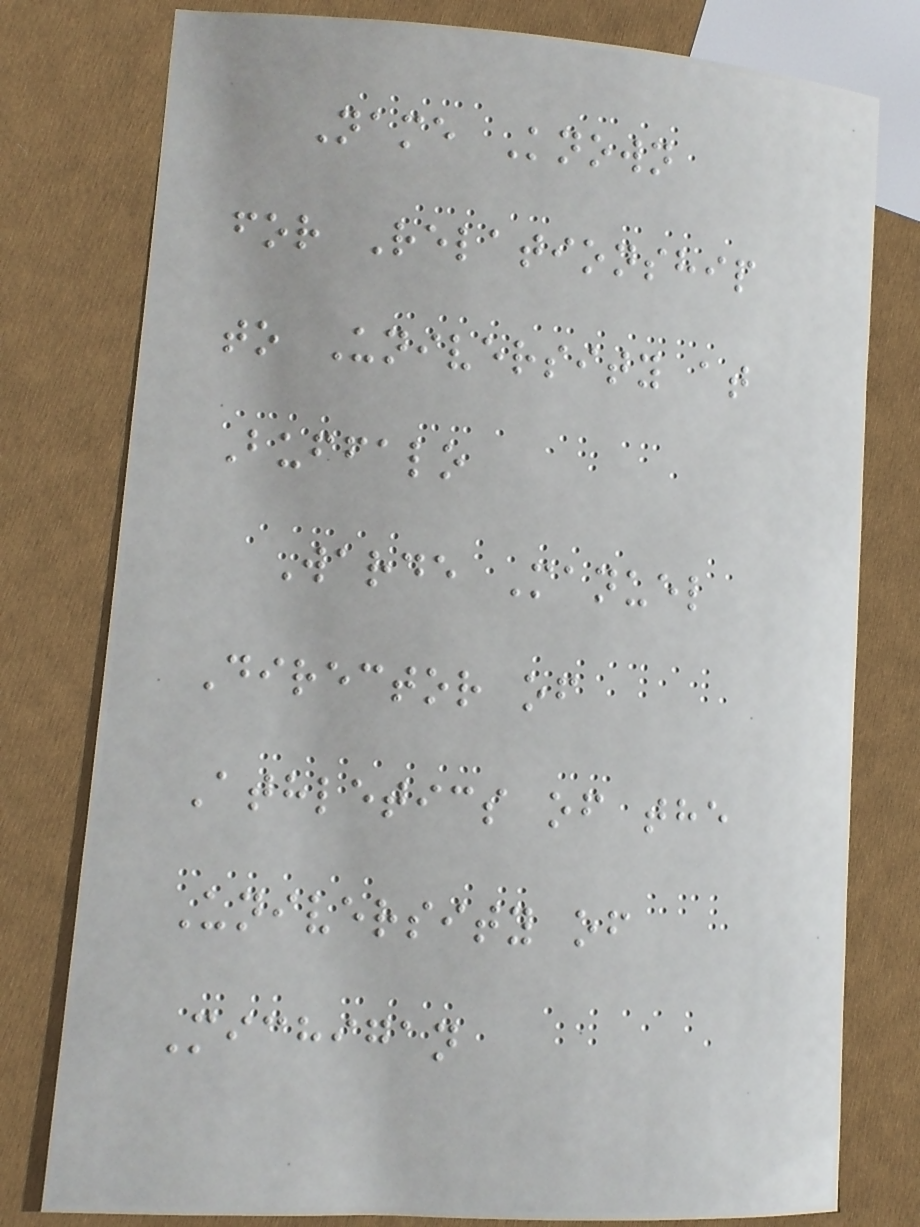Name Known
for Relationship
to University at
Buffalo
Warde Manuel
Director of
Athletics of the
University of
Michigan
